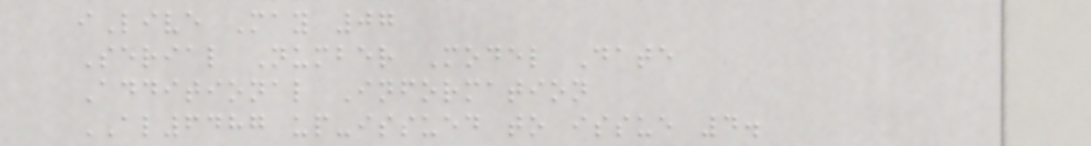iLive May 07
Serial Number Model Date
Additional Information
AL6487 up-issued to issue 4.
